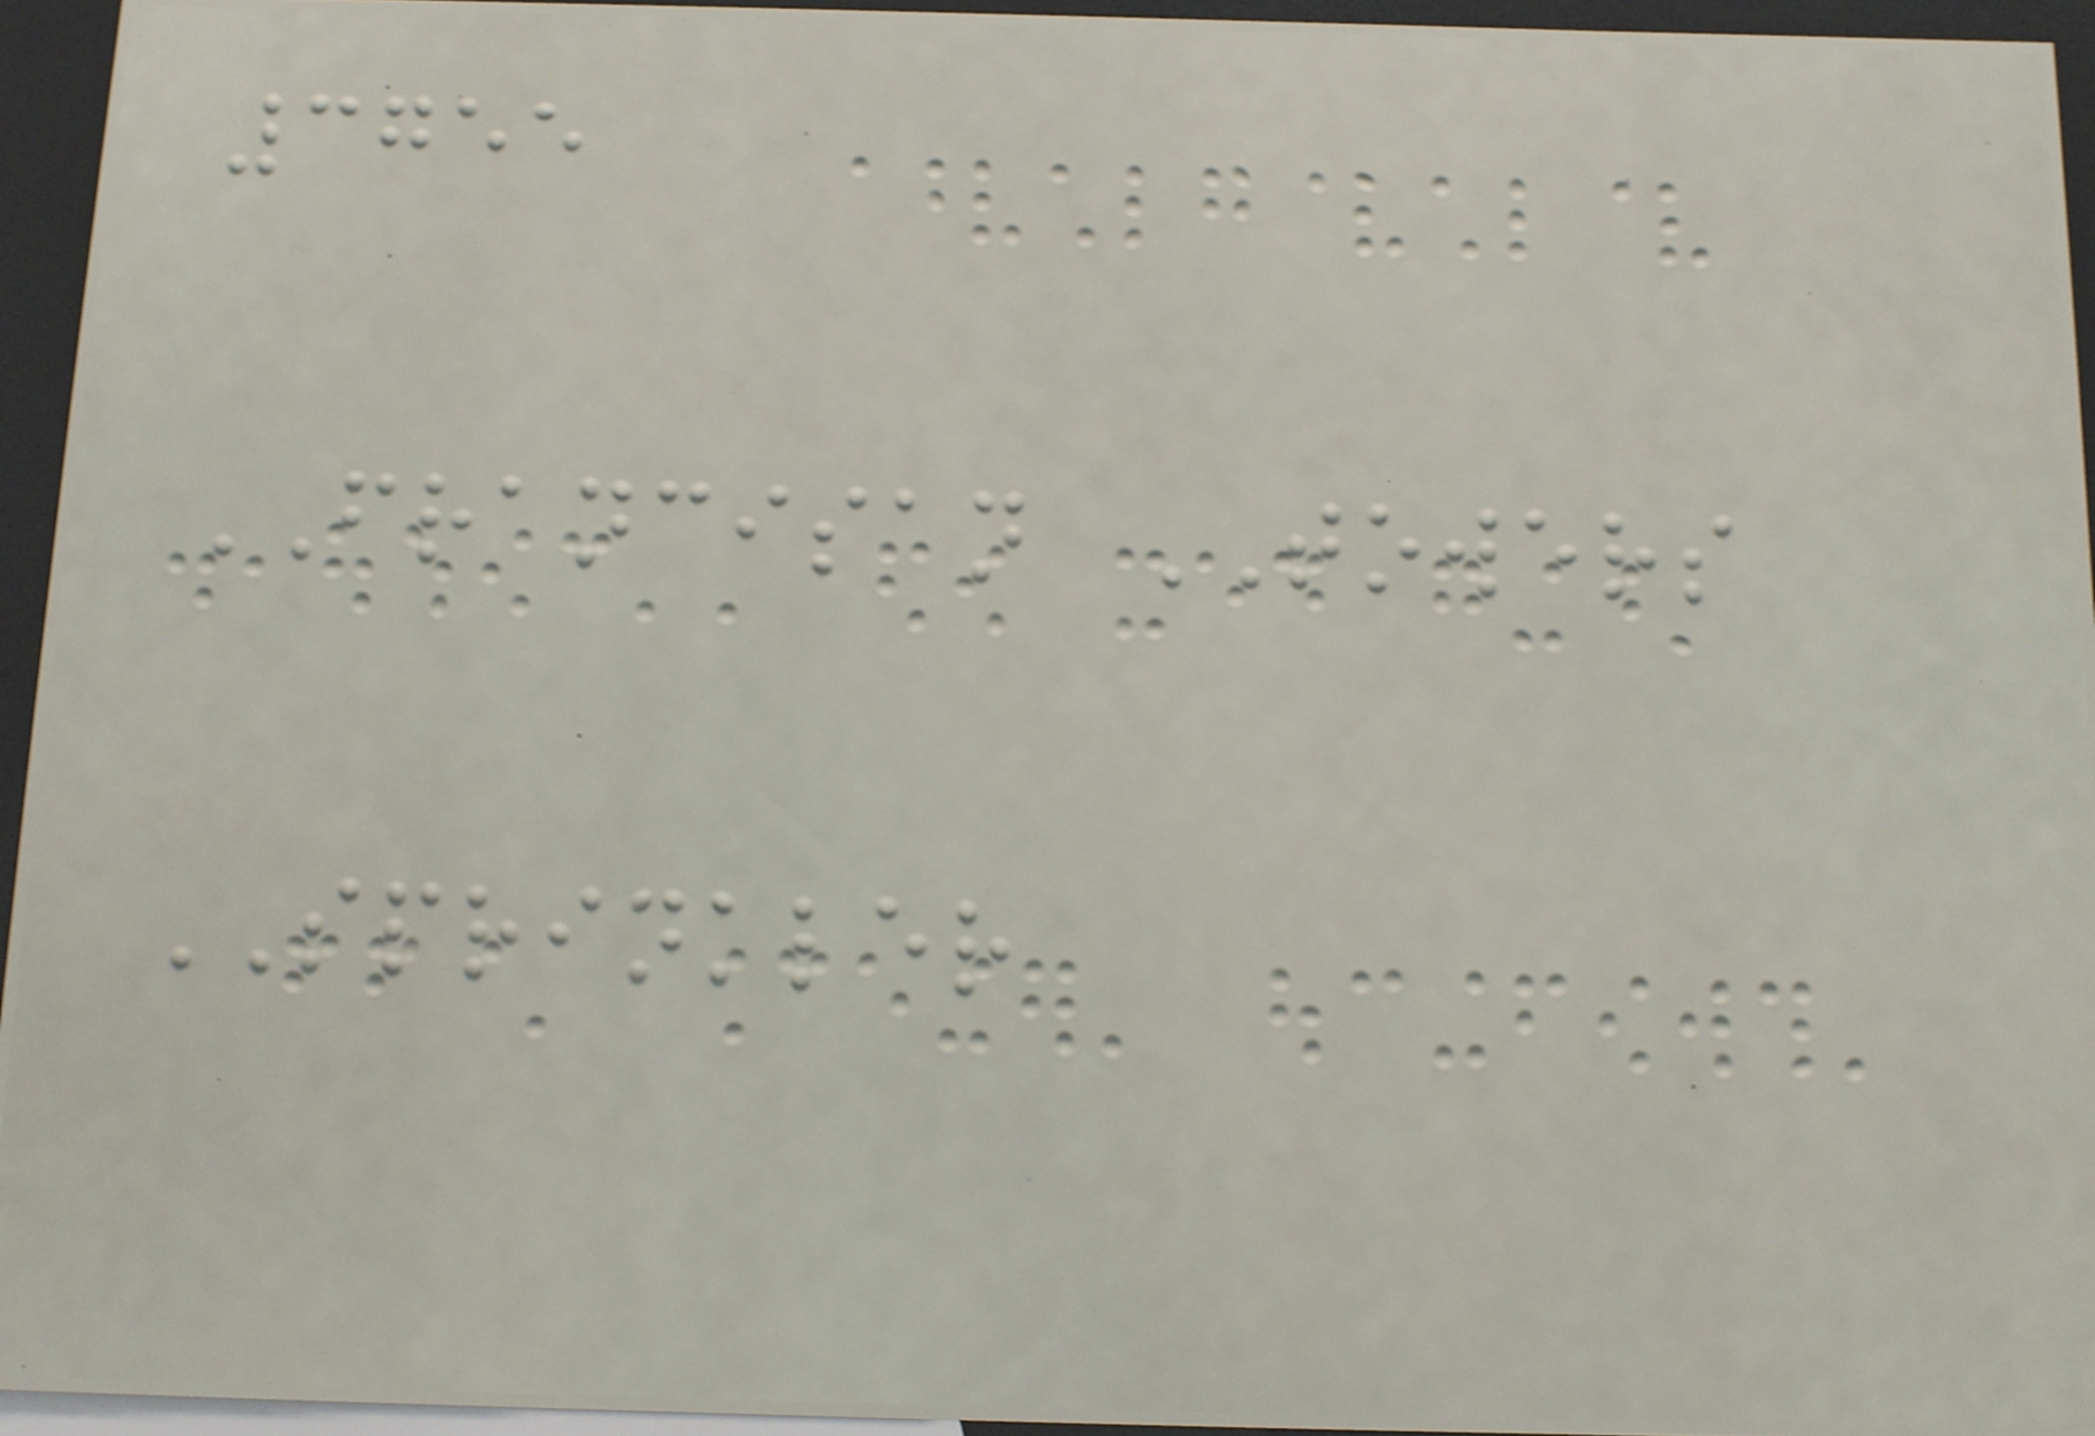3755
FRANCISAN TOWERS
SPRINKLER
